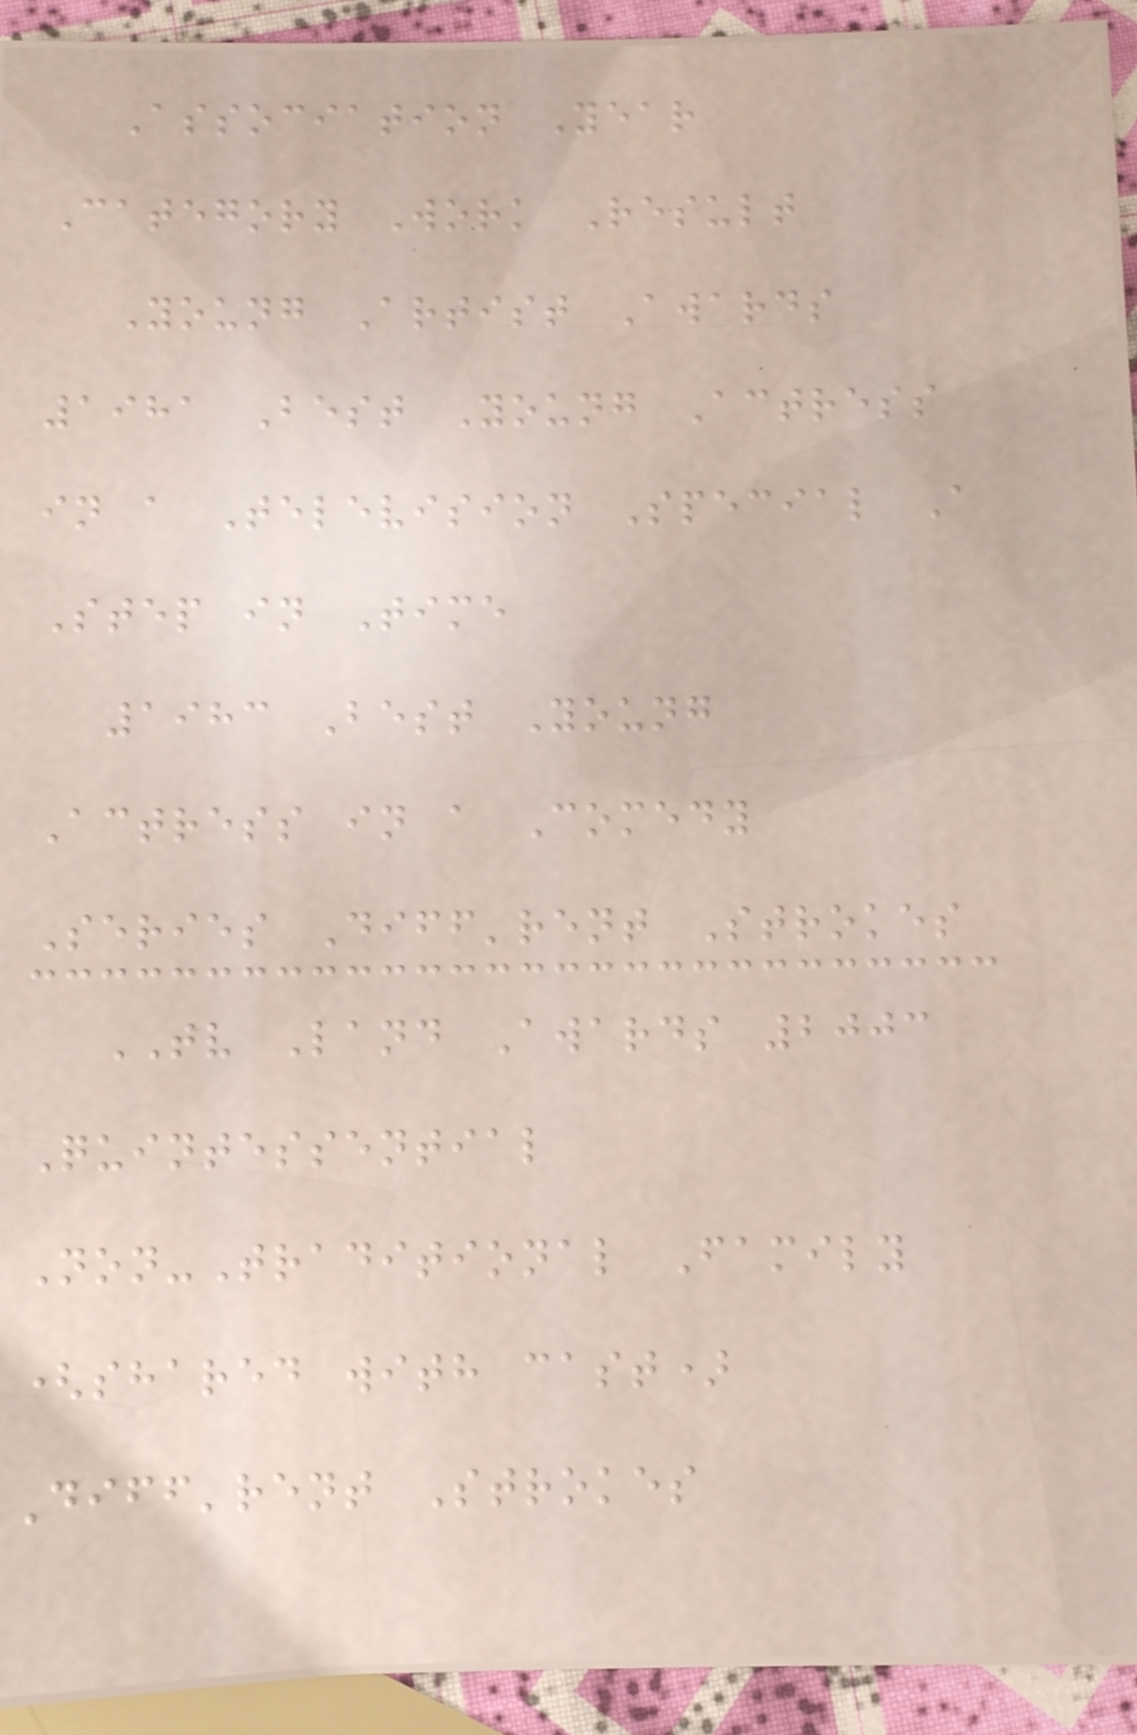Association Year
Category Work Result
Young Artist Awards
1981 Best Young Actress
in a Television Special A
Step in Time
1983 Best Young
Actress in a Comedy
Series Diff'rent Strokes
TV Land Awards 2003
Quintessential
Non-Traditional Family
(shared with cast)
Diff'rent Strokes
